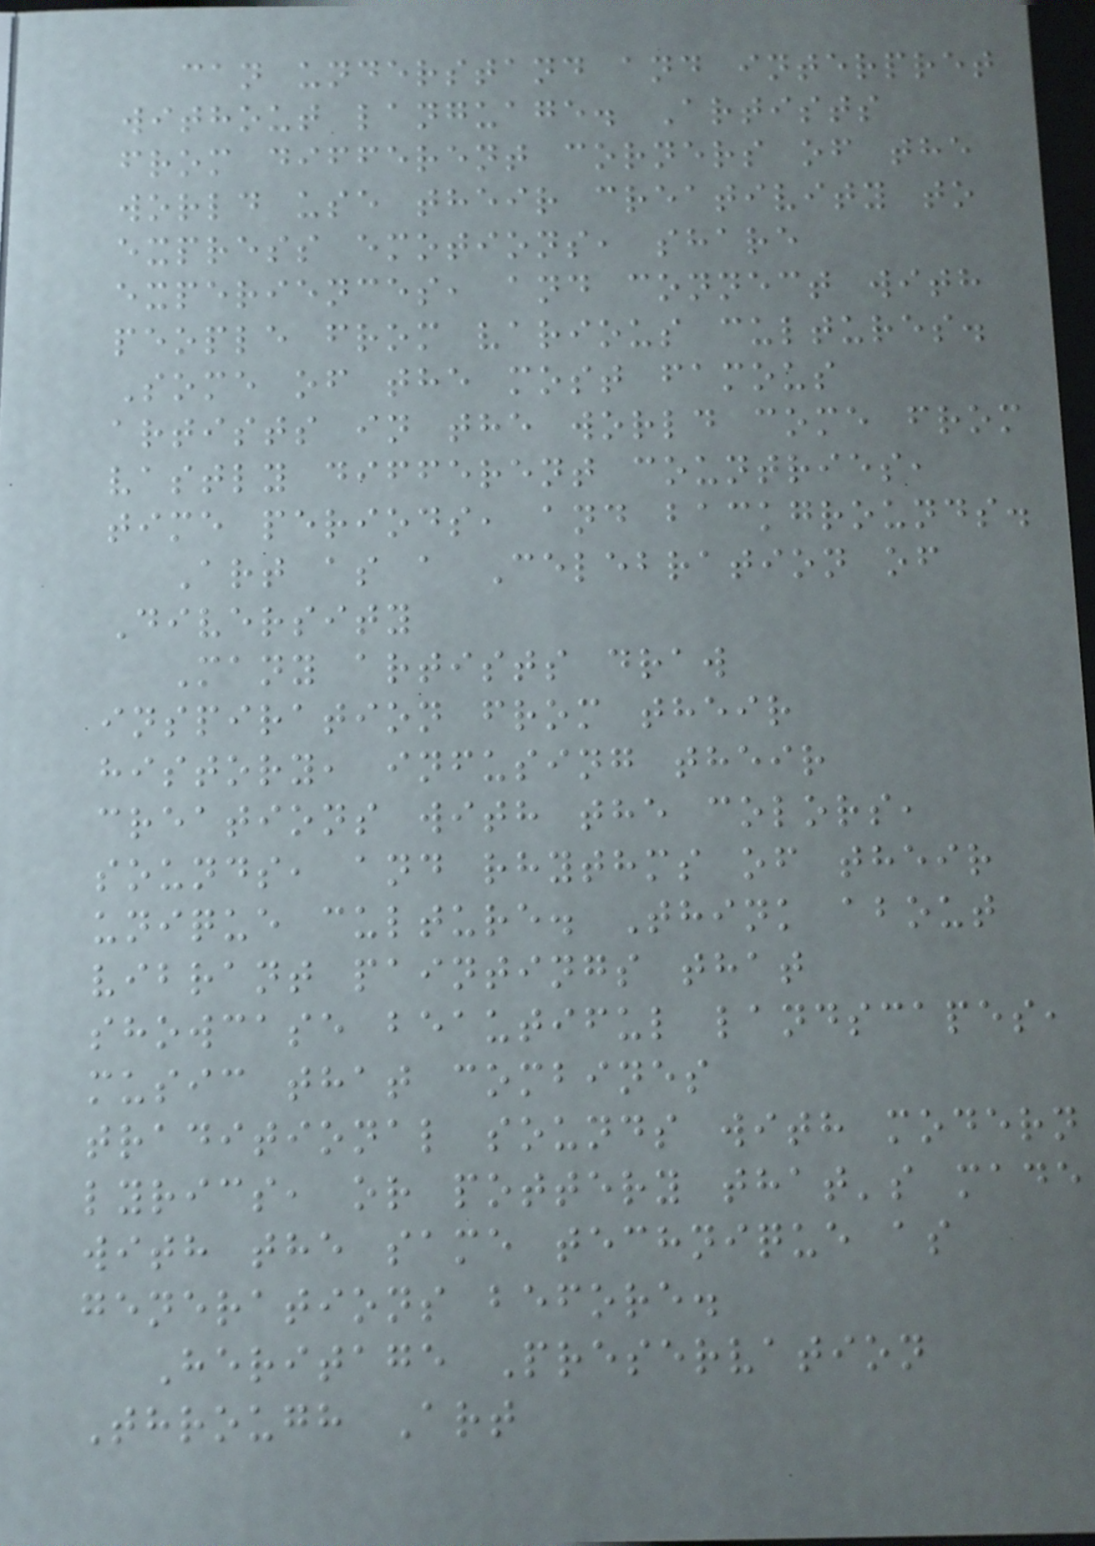can understand and interpret
without language. Artists
from different corners of the
world use their creativity to
express emotions, share
experiences, and connect with
people from various cultures.
Some of the most famous
artists in the world come from
vastly different countries,
time periods, and backgrounds.
Art as a Celebration of
Diversity
Many artists draw
inspiration from their
history, infusing their
creations with the colors,
sounds, and rhythms of their
unique culture. Think about
vibrant paintings that
showcase beautiful landscapes,
music that combines
traditional sounds with modern
lyrics, or pottery that's made
with the same technique as
generations before.
Heritage Preservation
Through Art
